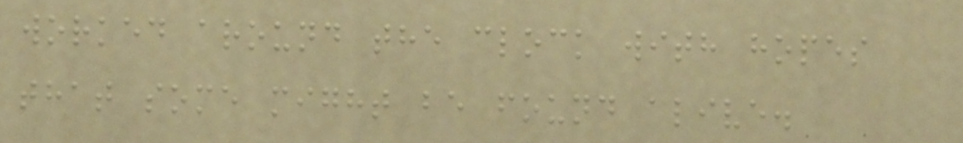worked around the clock with hopes
that some might be found alive.
